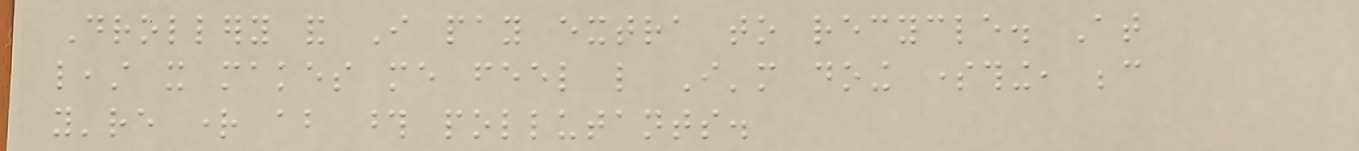Drollery and I pay extra to recycle. At
least it makes me feel like I'm doing something, because
you're right about those pollutants.
